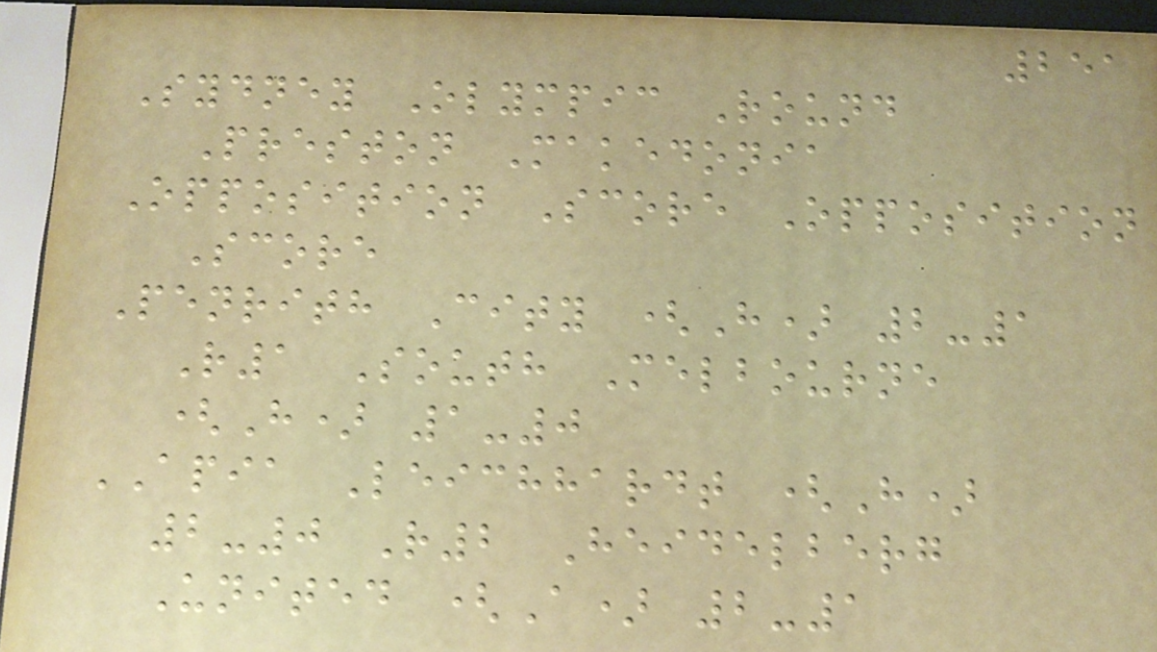251
Sydney Olympic Round
Preston Makedonia
Opposition Score Opposition
Score
Penrith City (H) 2-1
R1 South Melbourne
(H) 1-0
APIA Leichhardt (H)
2-0 R2 Heidelberg
United (A) 2-1
